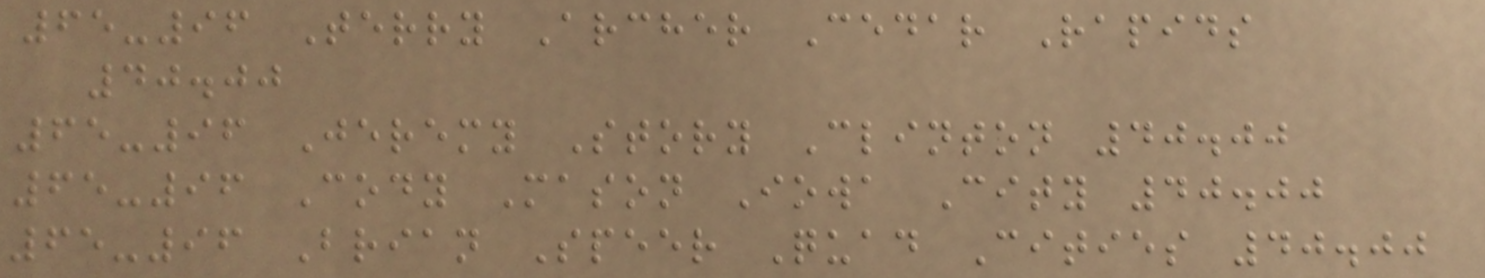65-96 Terry Archer Cedar Rapids
40.00
65-96 Jeremy Story Clinton 40.00
65-96 Cody Mason Iowa City 40.00
65-96 Brian Speer Quad Cities 40.00
